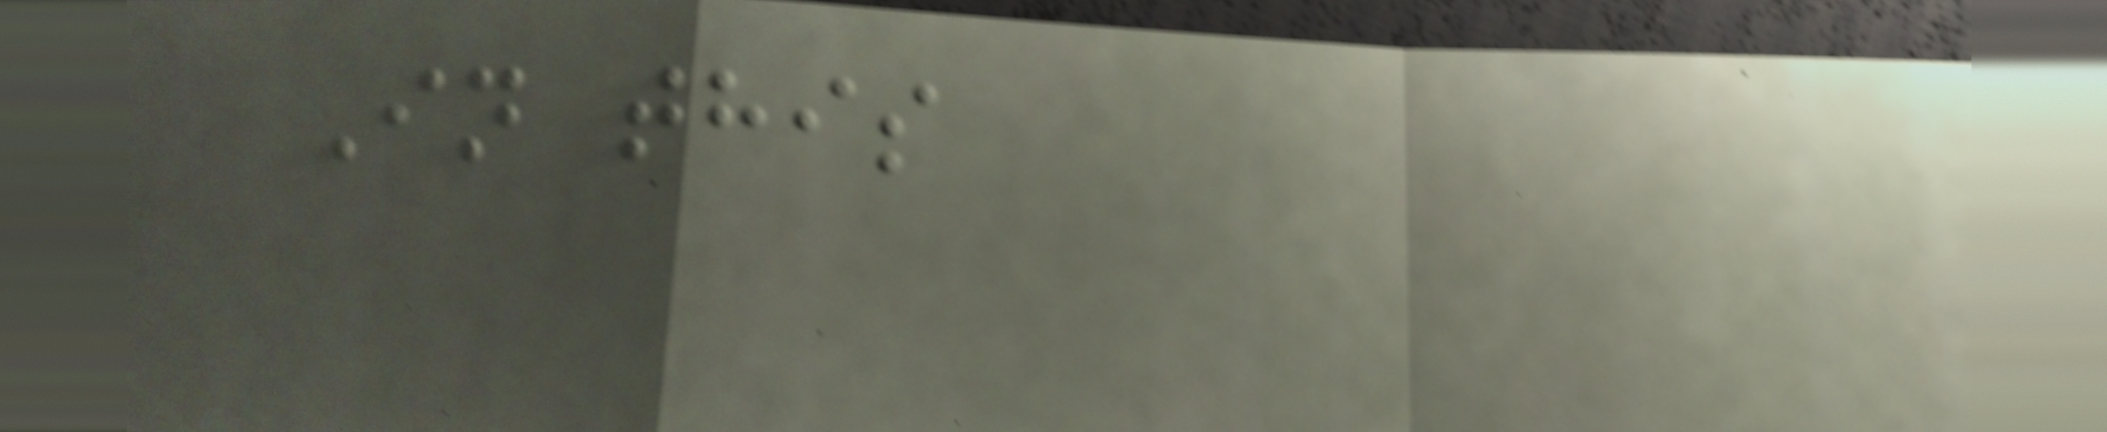In this
